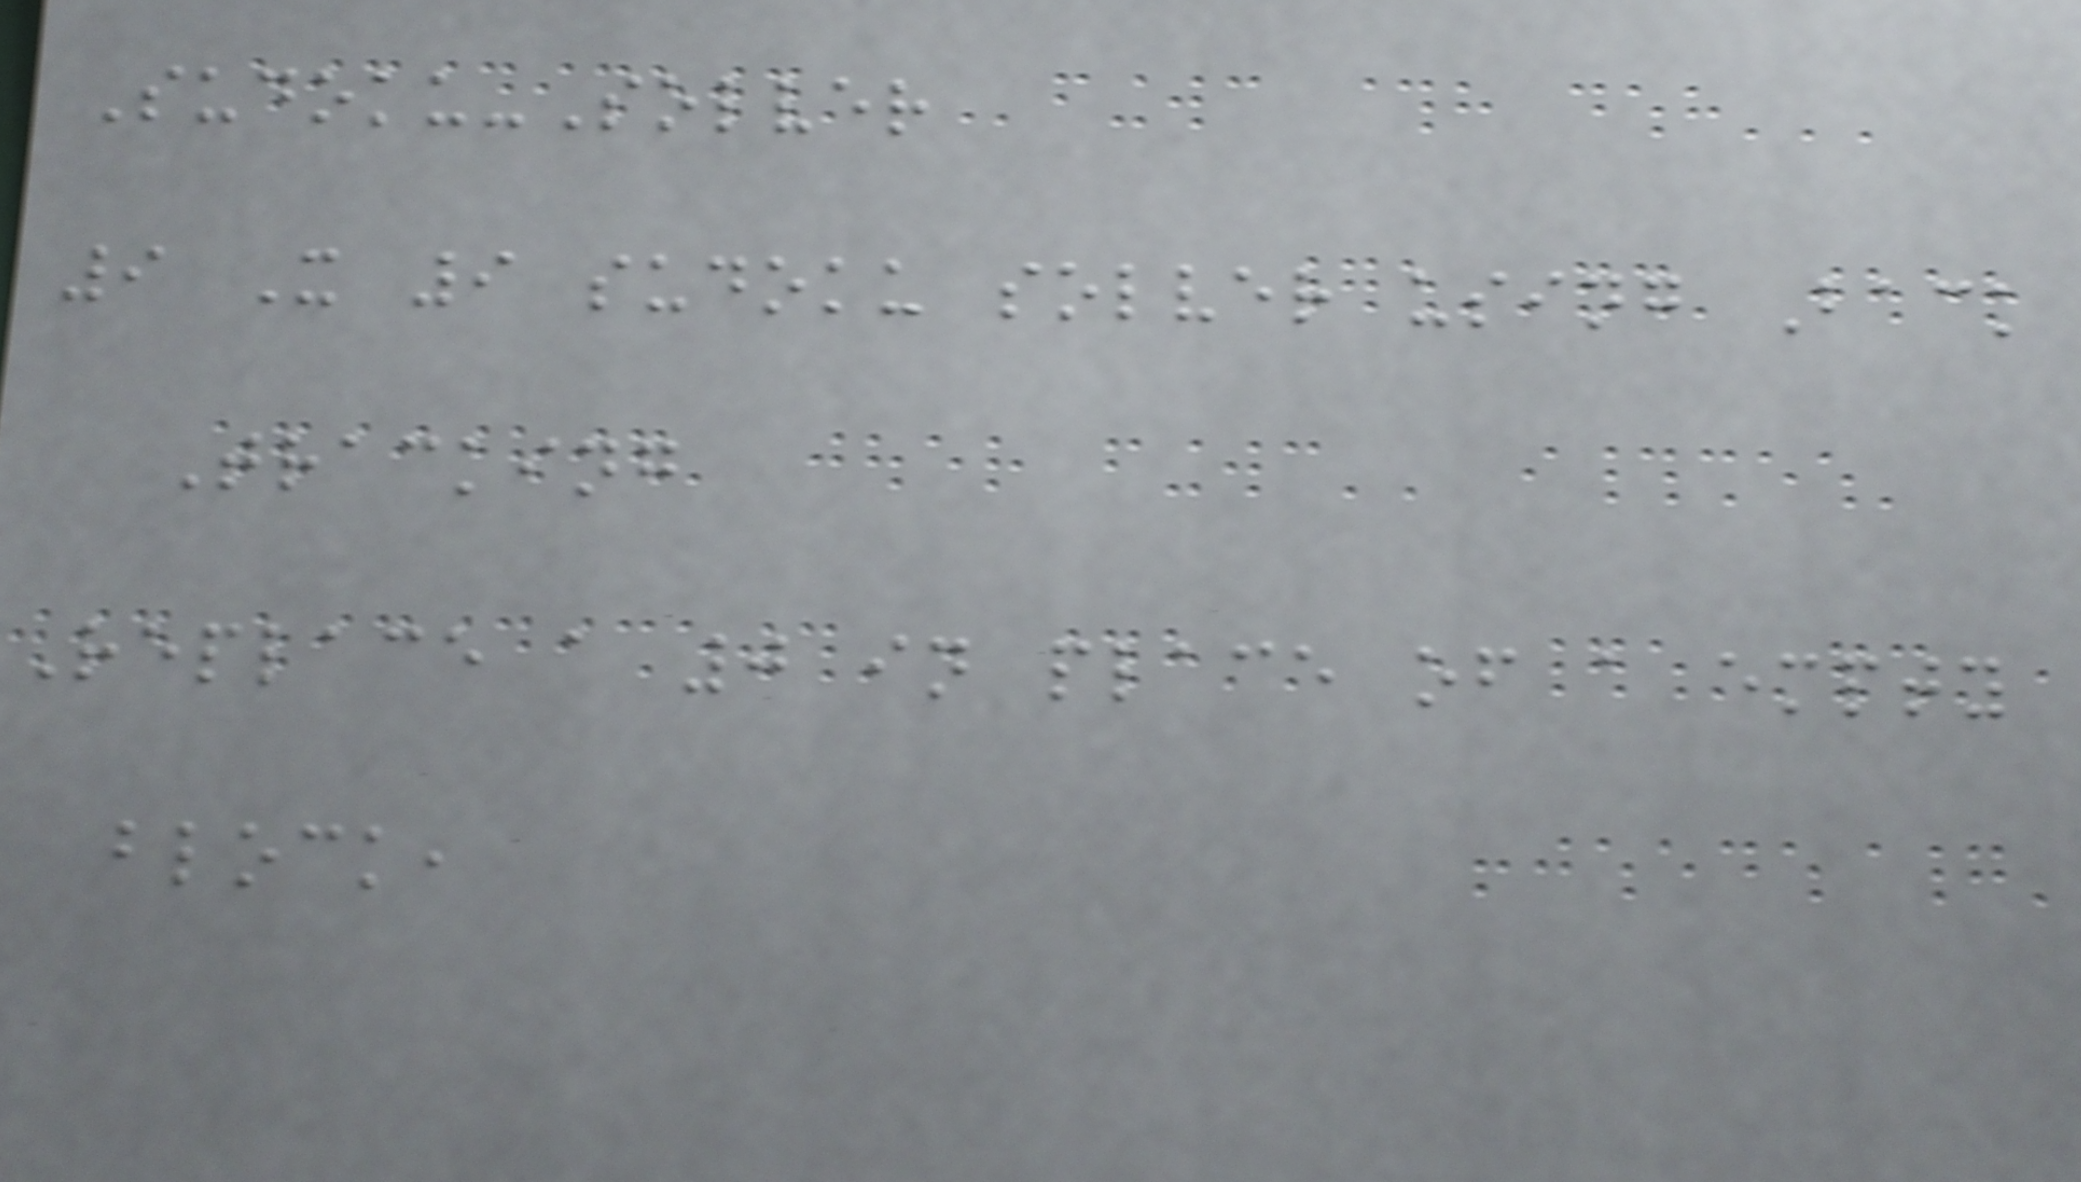Sudoku-Solver
9 X 9 sudoku solver using Back
Tracking
Replace a 0 in place of a empty
block,
